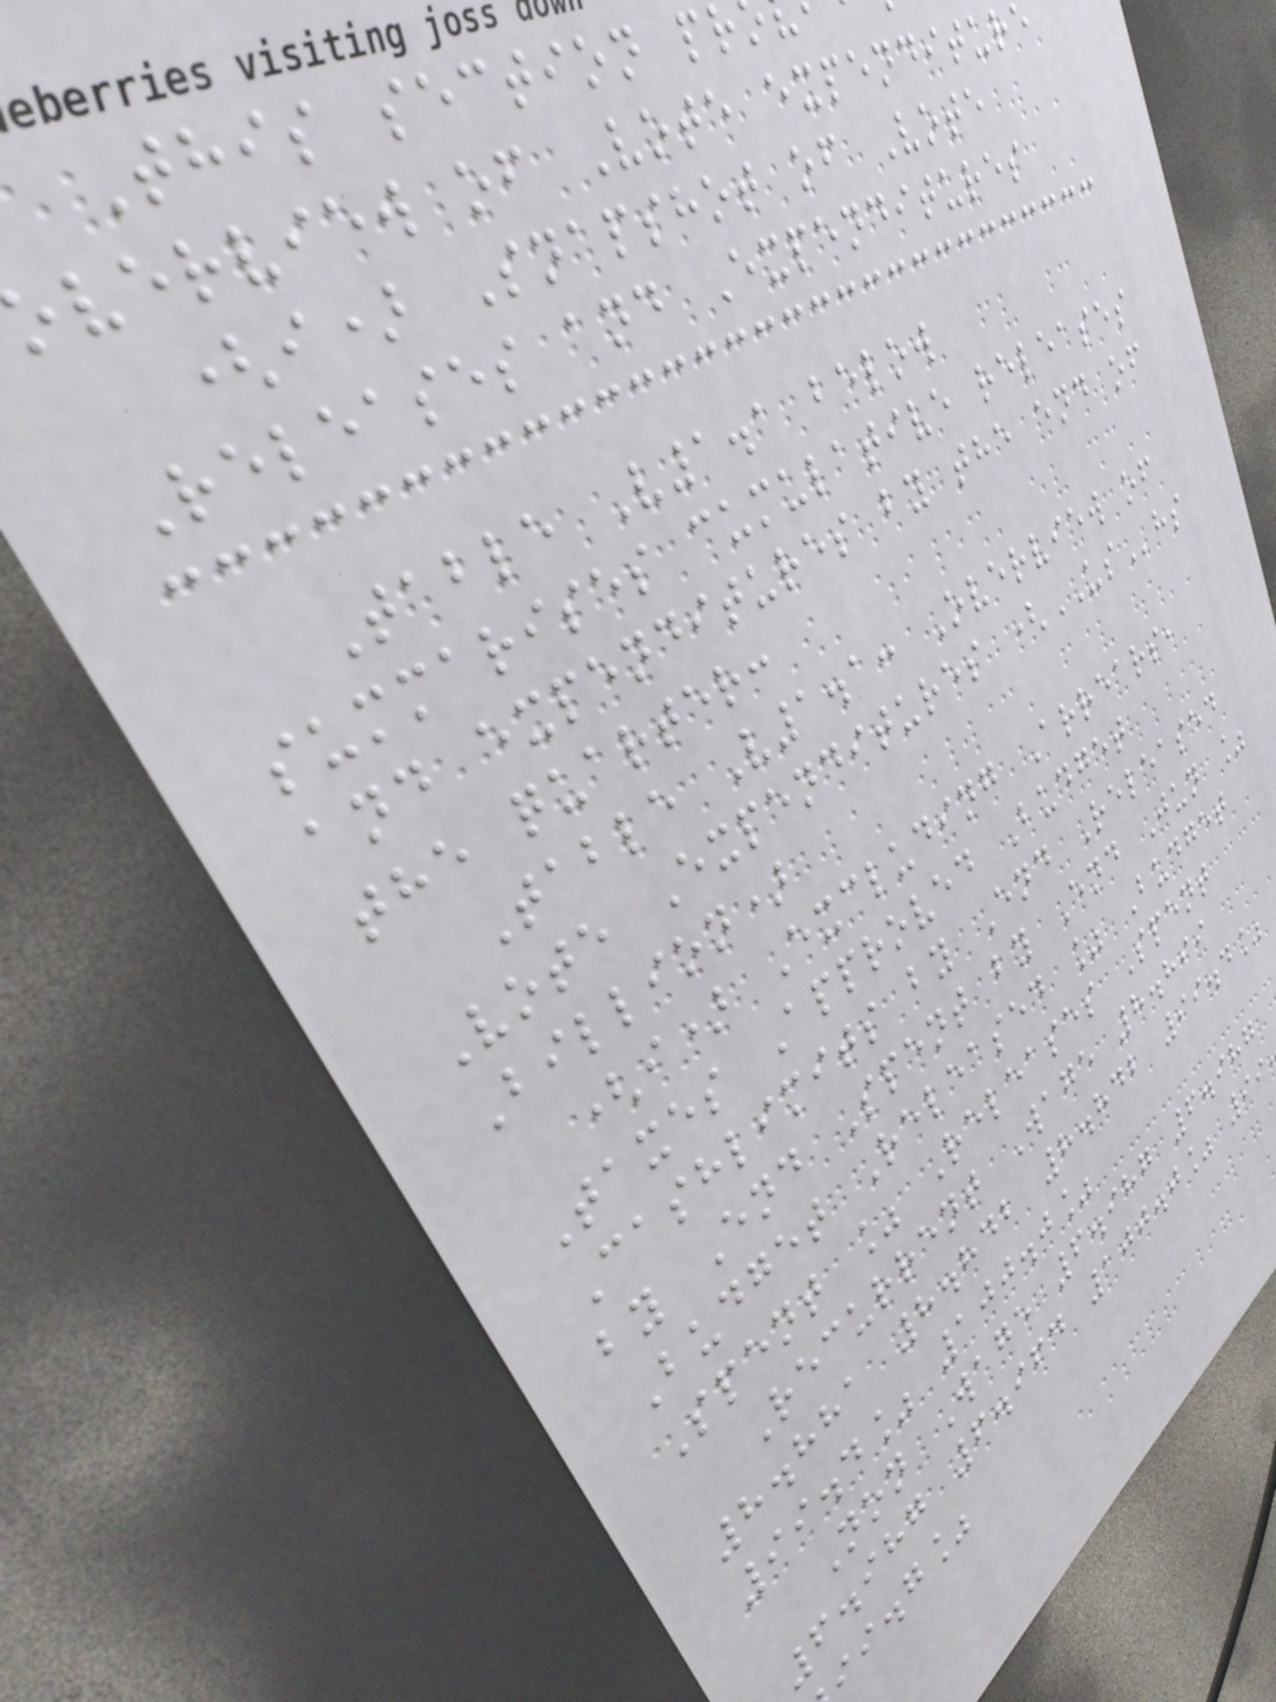This section pr
verview of Vote expenditure
(i) Snapshot of Vote
Releases and Expenditures
Table V1.1 below
summarises cumulative releases
and expenditures by the end of
the quarter:
Table V1.1: Overview of
Vote Expenditures (UShs
Billion)
(i) Excluding Arrears,
Taxes Approved Budget
Cashlimits by End Released
by End Spent by End Jun %
Budget Released % Budget
Spent % Releases Spent
Recurrent Wage 8.899
8.881 8.842 8.842 99.4%
99.4% 100.0%
Non Wage 6.987 6.987
6.987 6.964 100.0% 99
ii.g%
